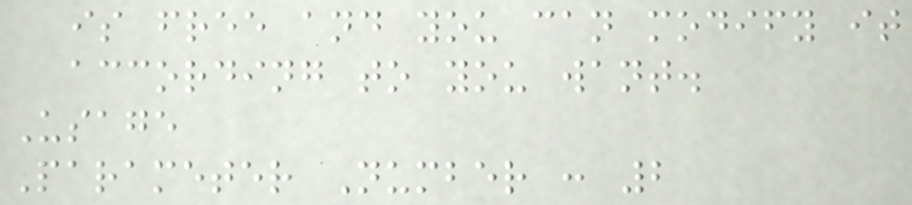is free and you can modify it
according to you want.
Usage
Parameter Number : 2
